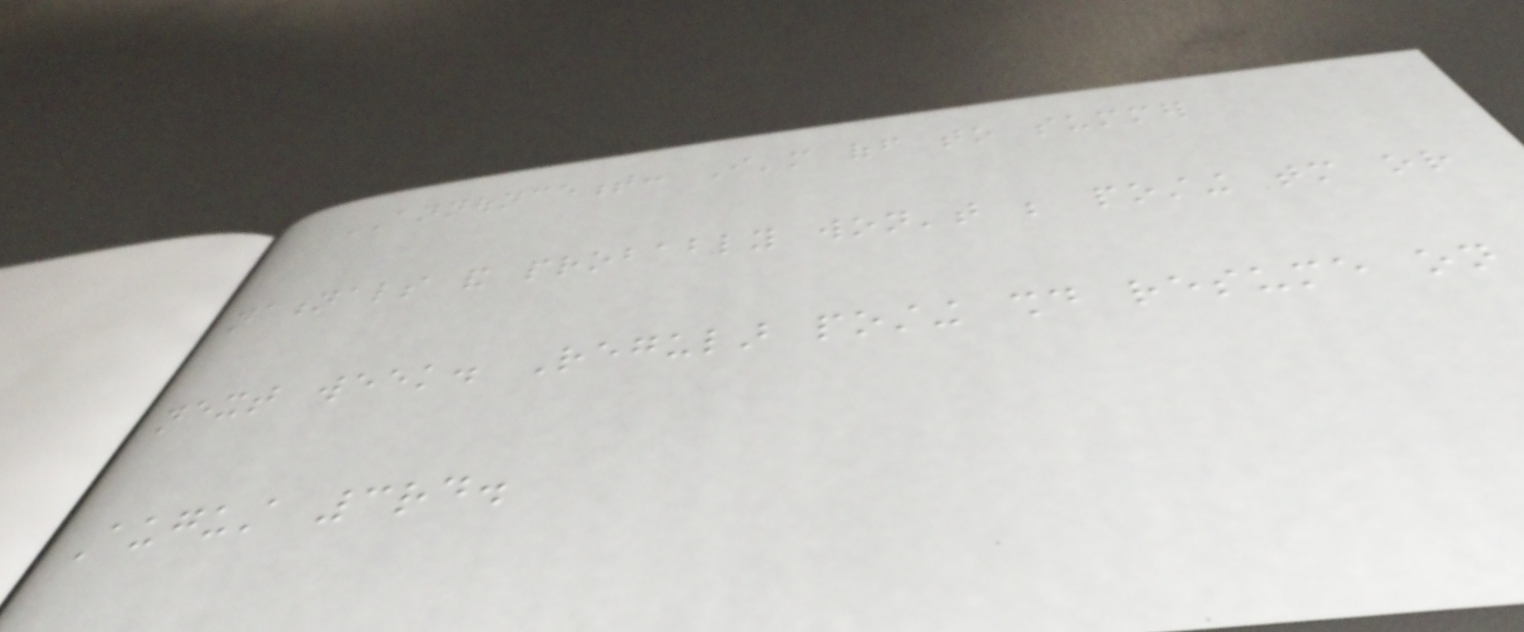ANNOUNCEMENT: I'm off to summer
nationals and probably won't be posting tomorrow or
next week. Regular posting should resume on
August 3rd.
